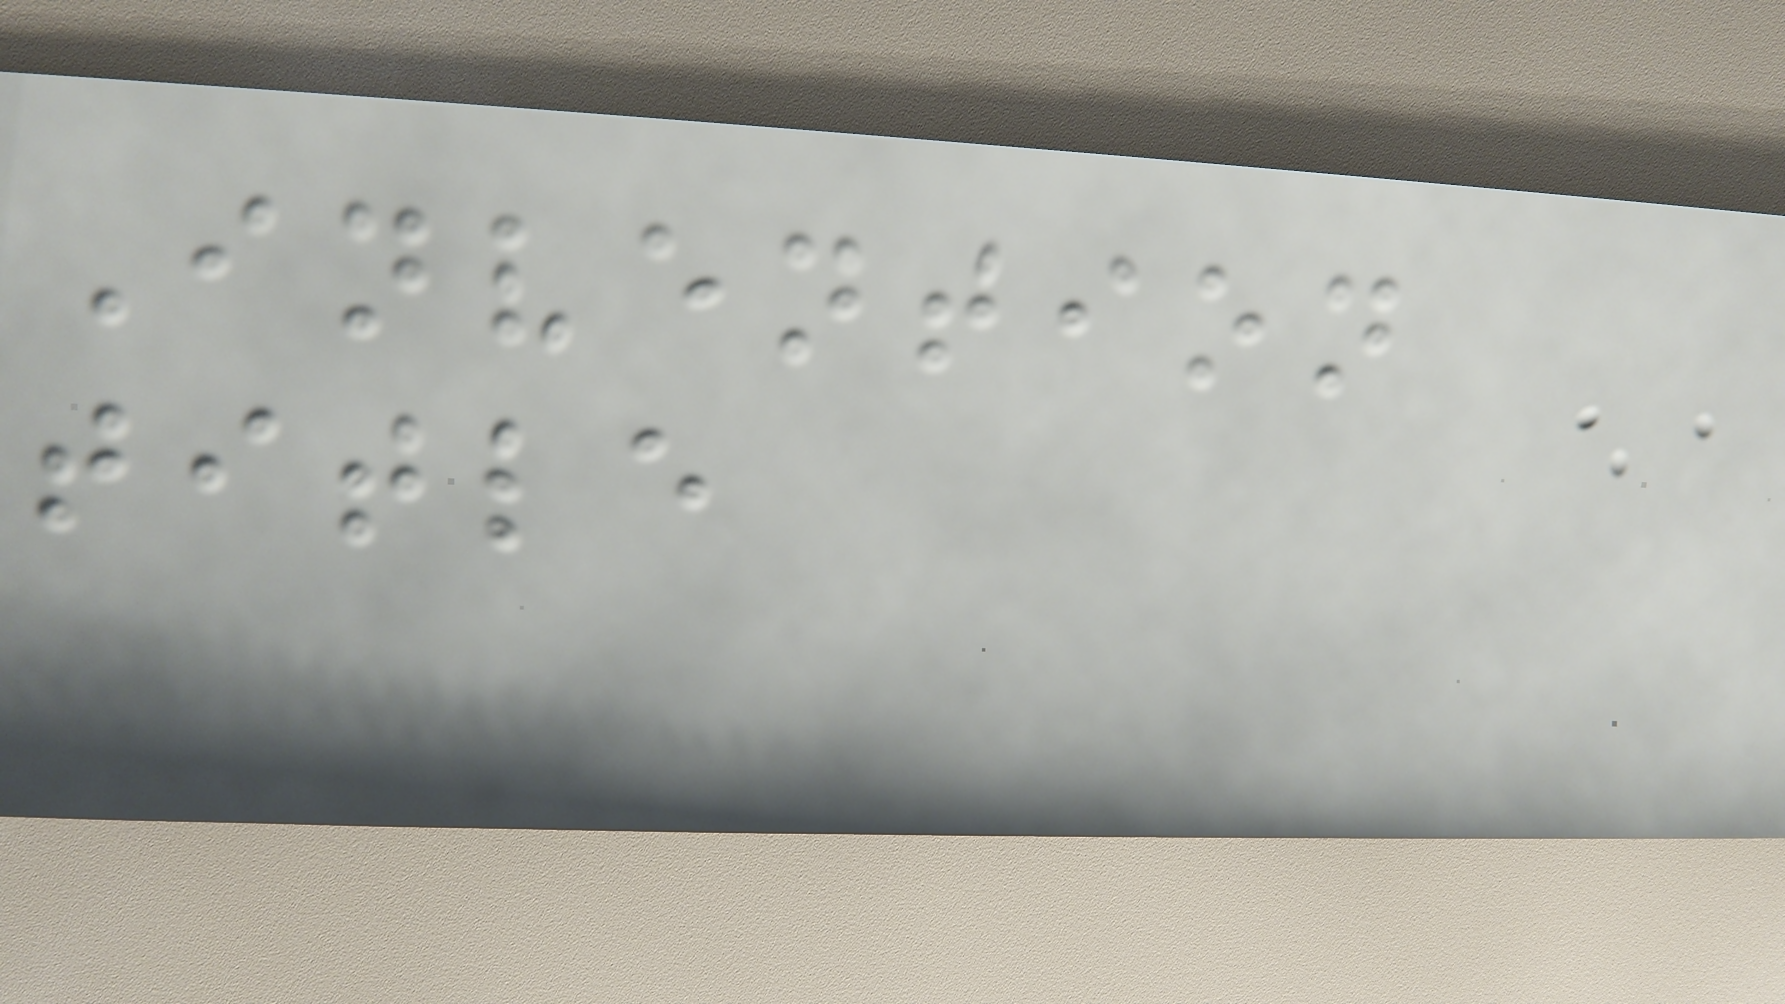Invention
title
